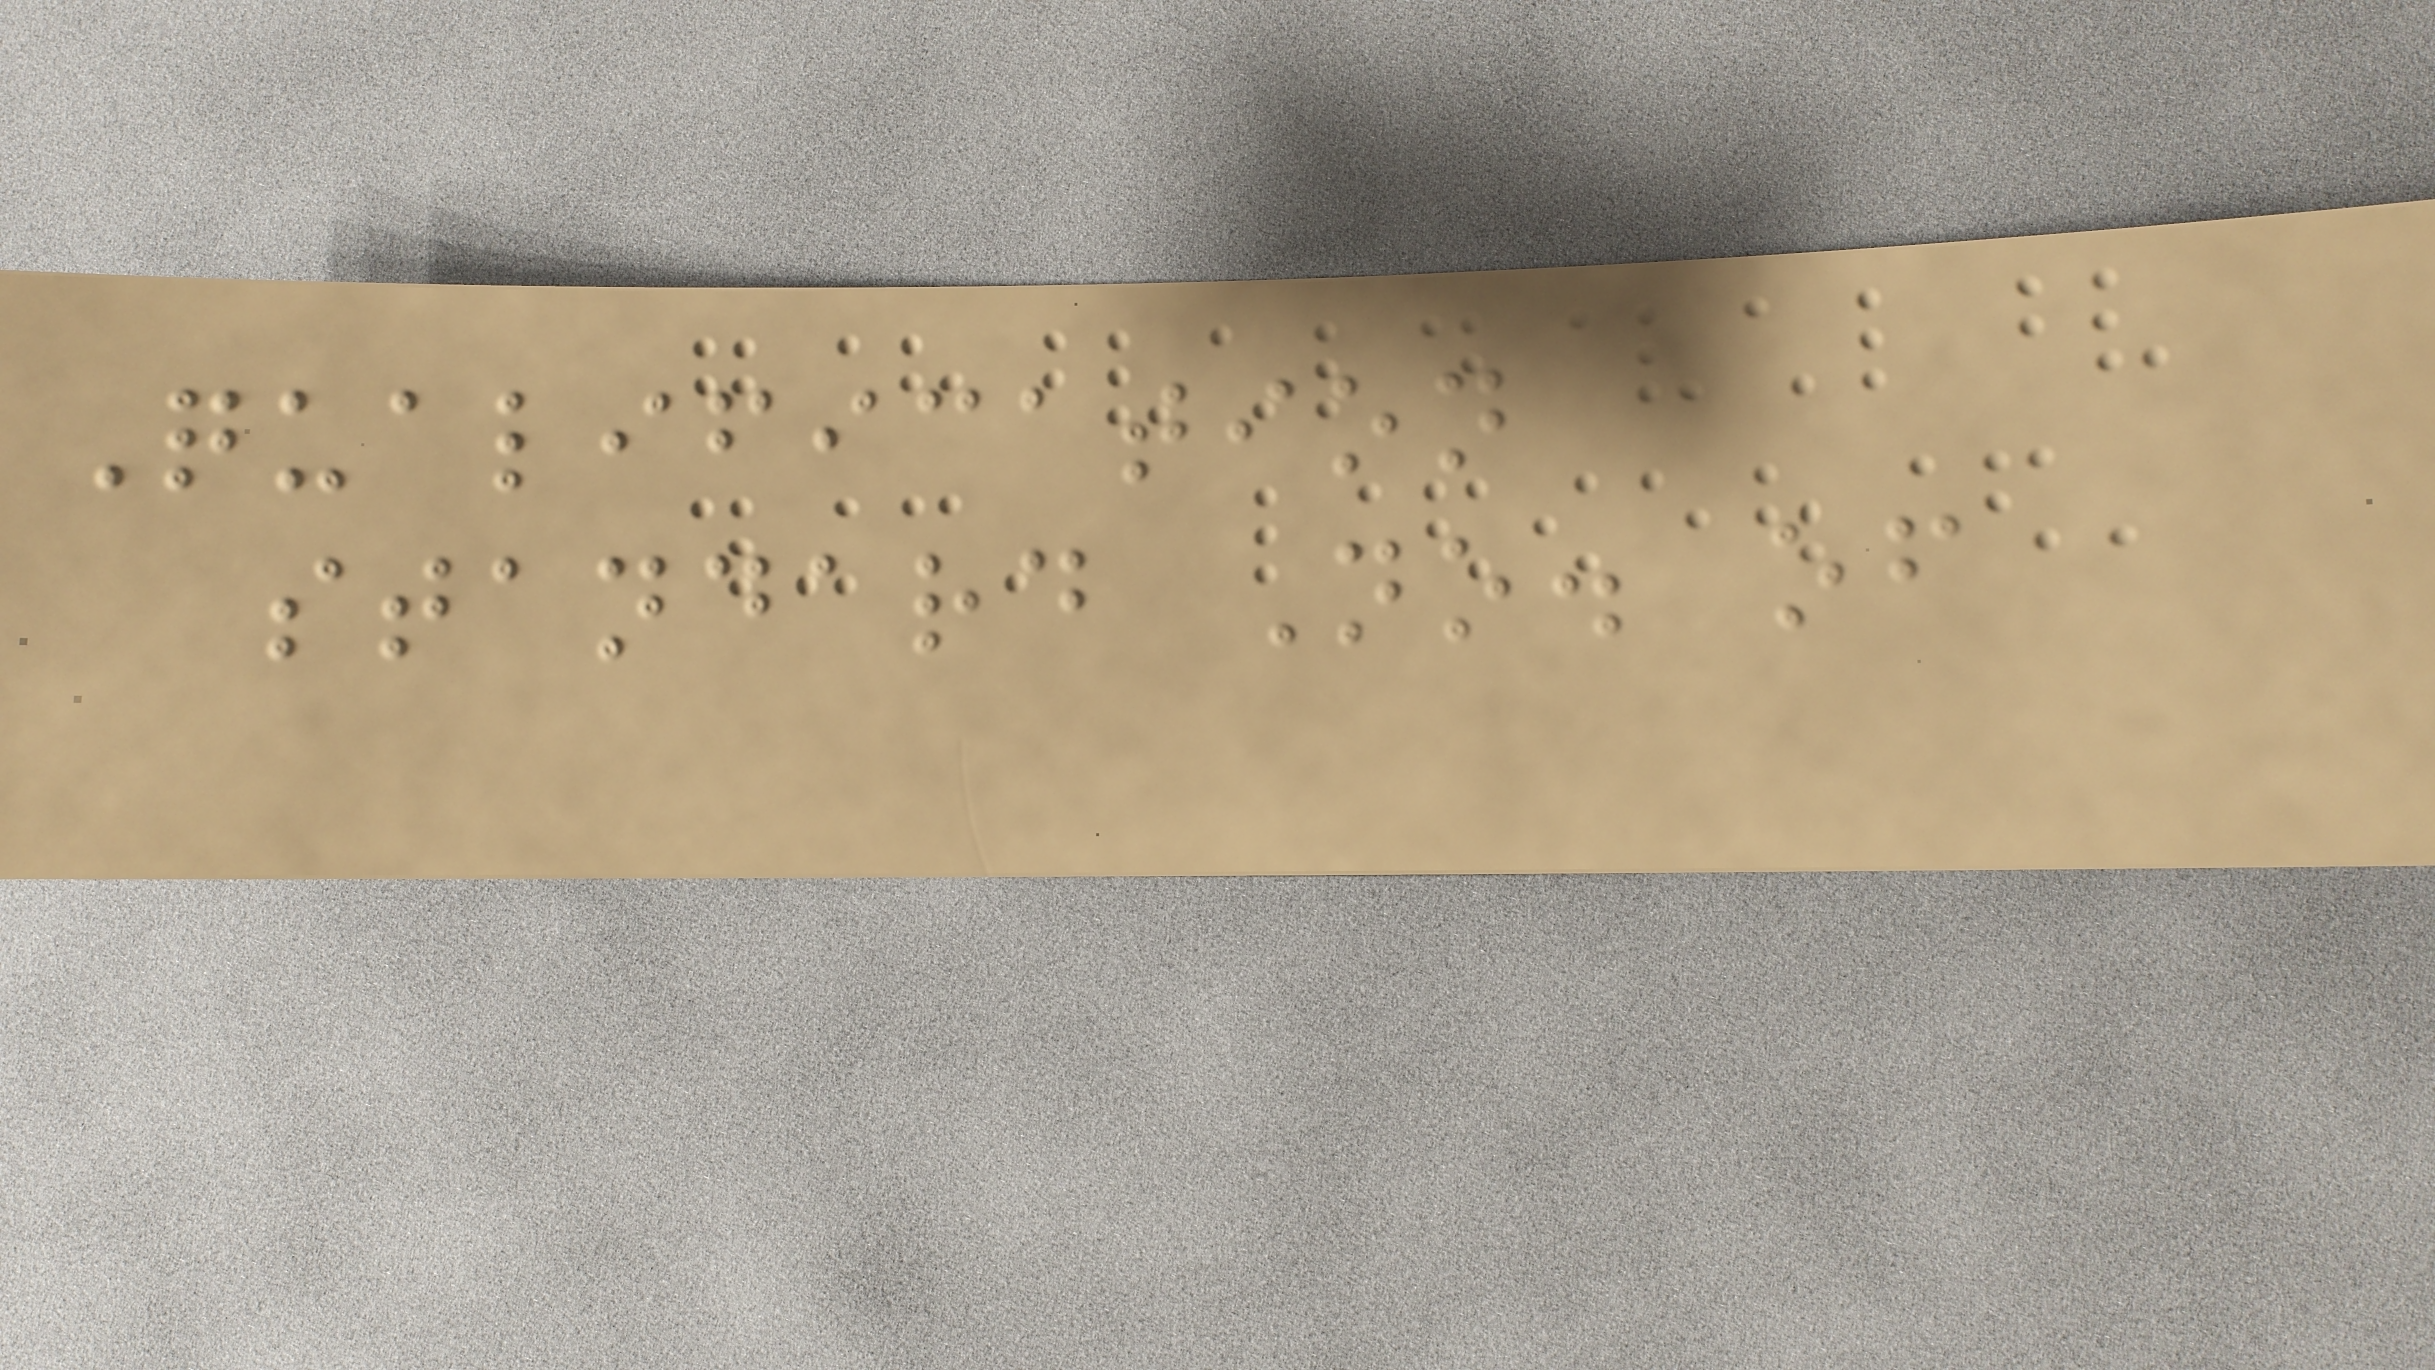Qualification
standard No. of
